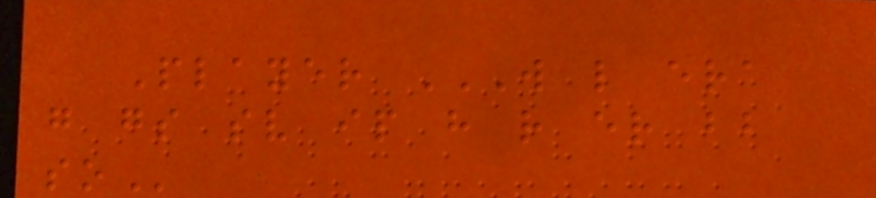Player W L ERA
G GS SV IP H R ER BB
SO
